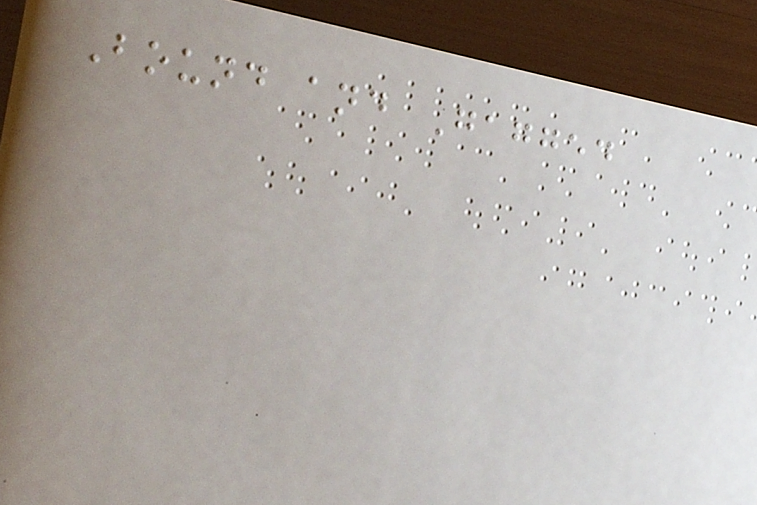Bound and Gagged
